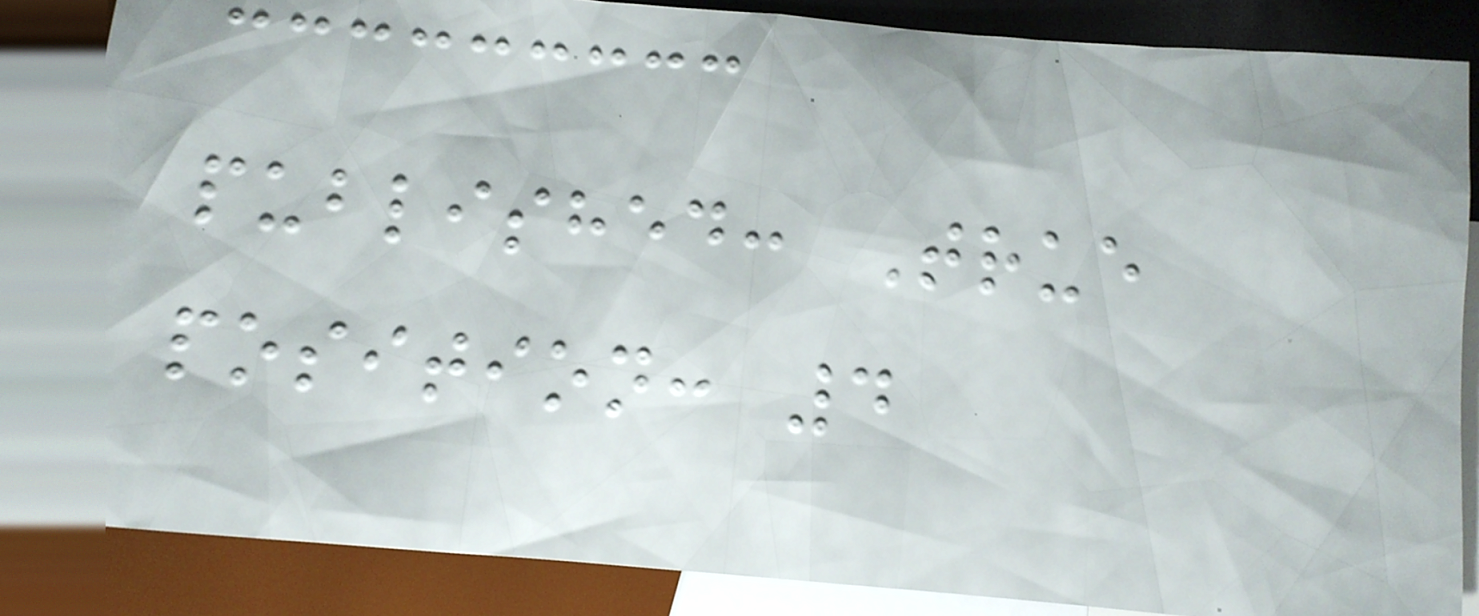published: True
position: 4
